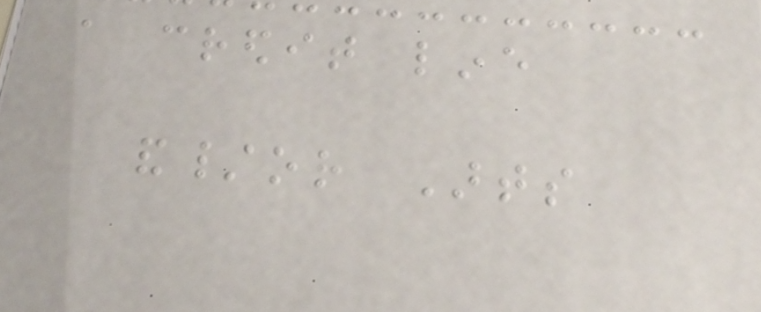a credit line
and/or Arts
